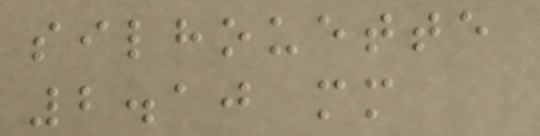silhouette
2.10 mm
